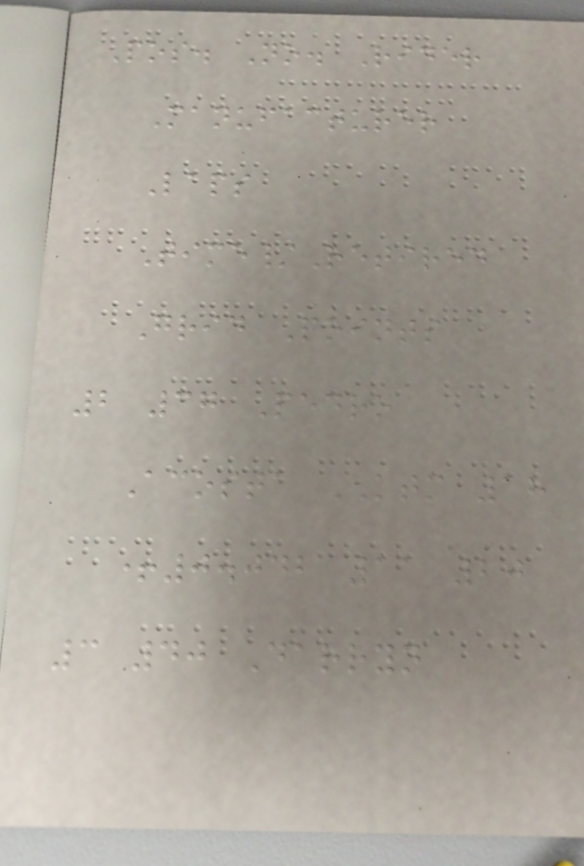Pos. No. Rider
Manufacturer
Laps
Time/Retired
Grid Points
2 37 Pedro
Acosta KTM 18
+0.042 11 20
3 40 Darryn
